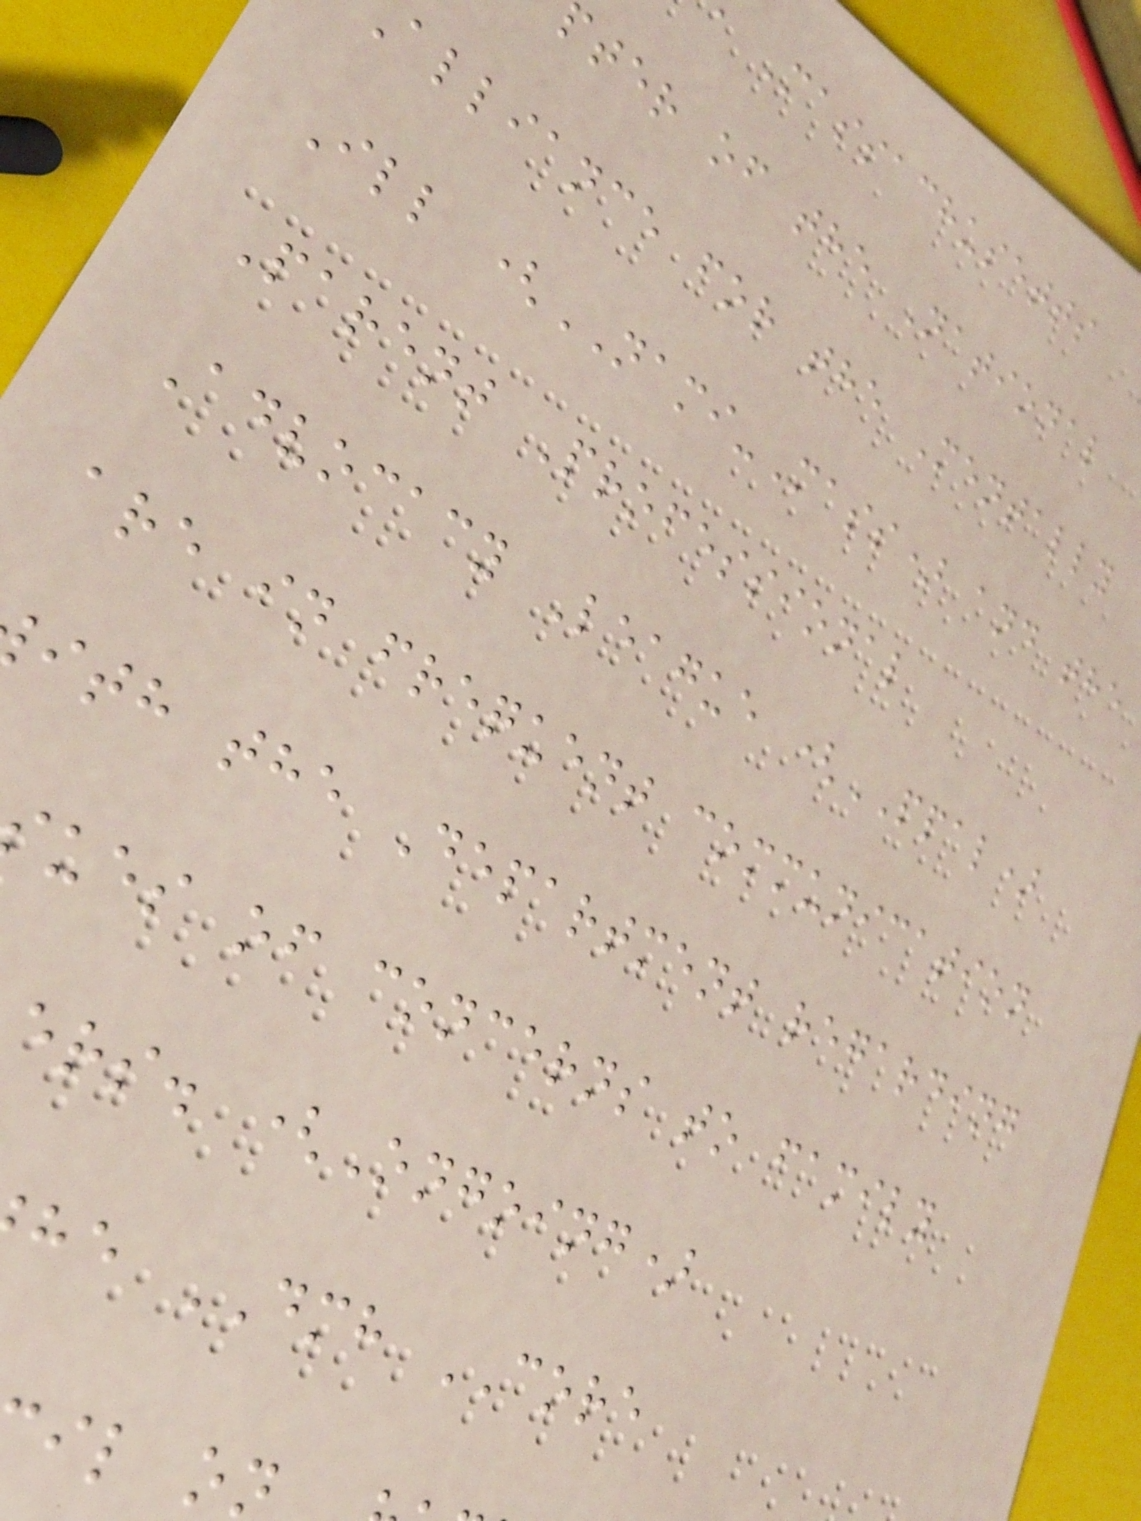Massachusetts
pter of the National
alliance for the Mentally
Ill (NAMI-Mass) and the
Parent Professional
Advocacy League (PPAL)
are in frequent communication
ith the Department regarding
ues of concerns to family
ers. (Ongoing)
he DMH CORE
